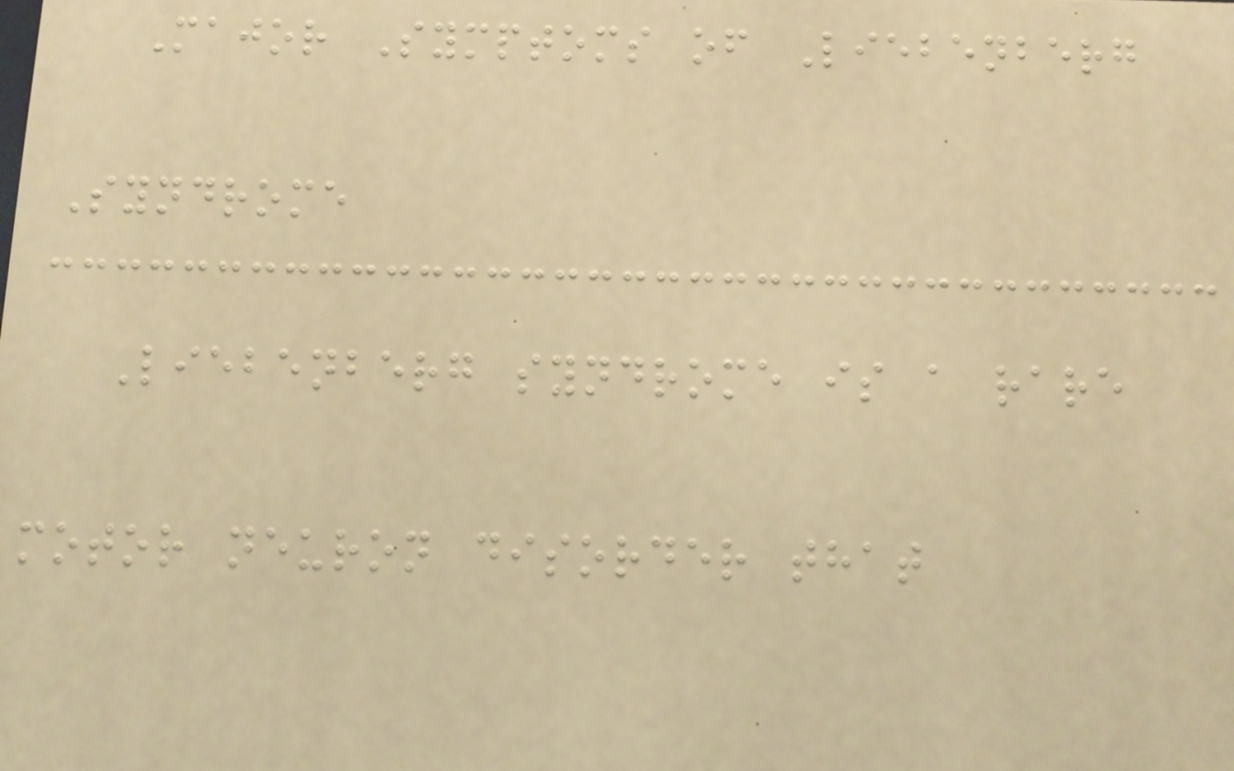Major Symptoms of Liebenberg
Syndrome
Liebenberg syndrome is a rare
motor neuron disorder that
